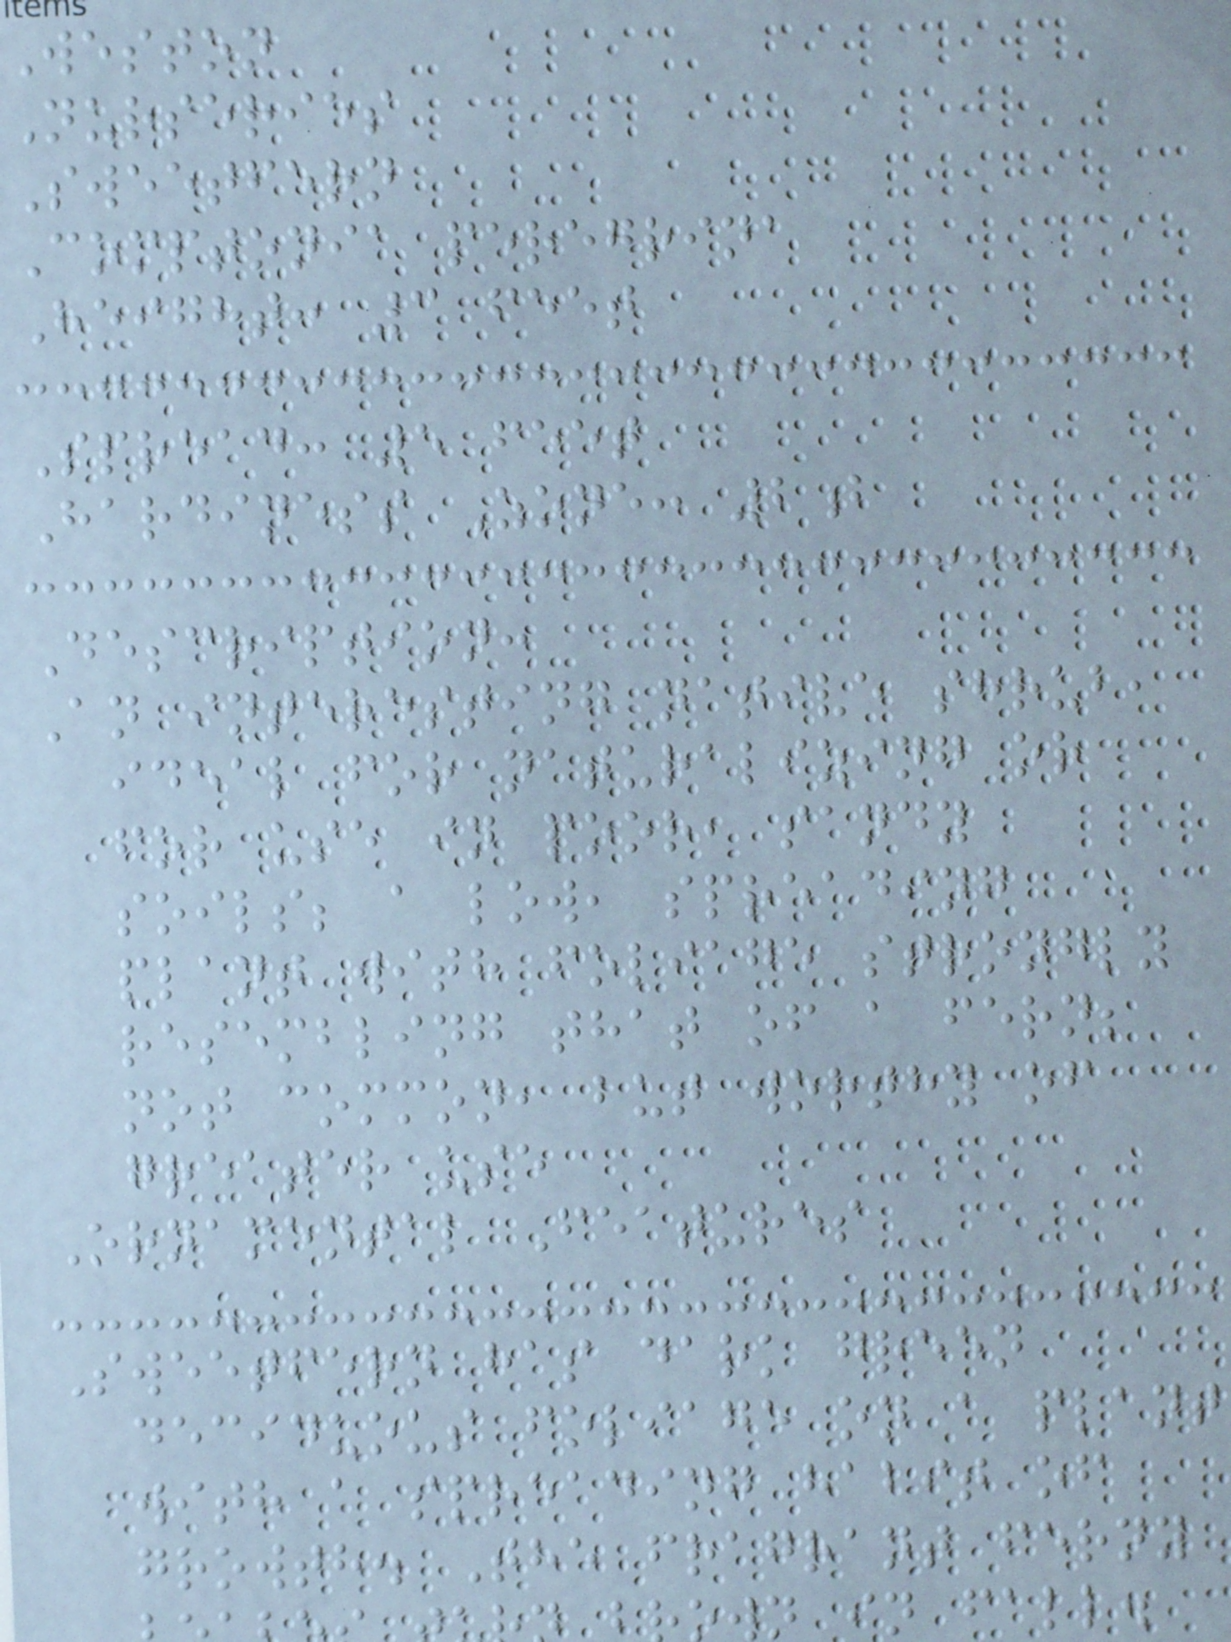Weston
Nurseries
Sweetfern
Comptonia peregrina
Height: 3 feet
Spread: 5 feet
Hardiness Zone: 2b
Description:
An interesting native shrub,
ideal for naturalizing or
for use in poor, sandy
soils; a low, spreading
plant with foliage strongly
resembling that of a fern;
not common, but worthy of
greater use
Ornamental Features
Sweetfern has dark green
deciduous foliage on a plant
with a spreading habit of
growth. The fragrant ferny
n in fall.
